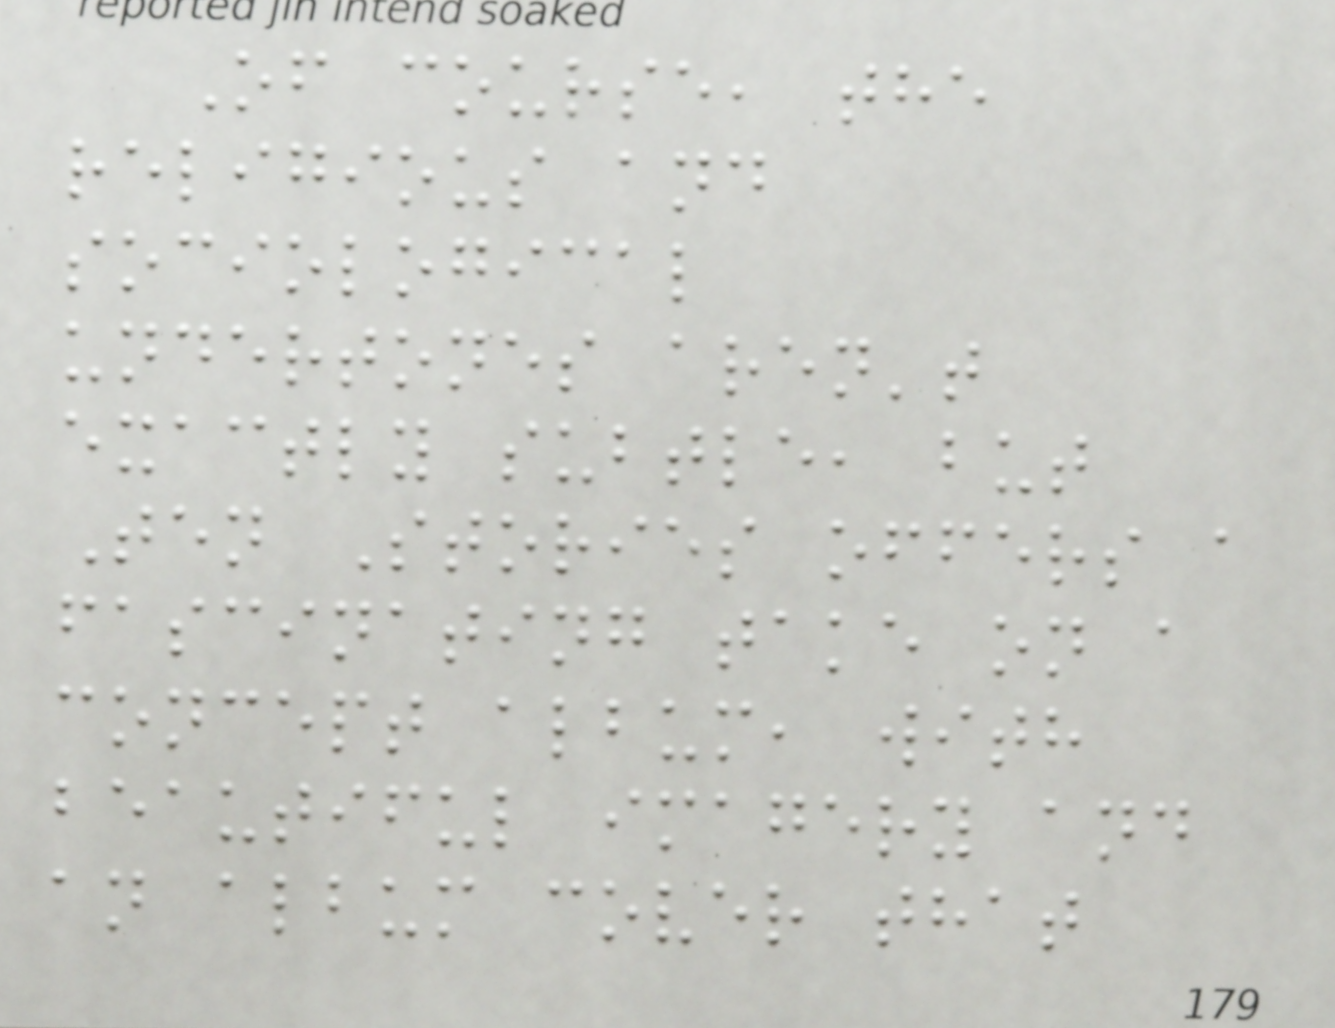Of course, the
religious and
sociological
undertones aren't
exactly subtle, but
Ten Stories offers a
fascinating take on a
concept album, with
beautiful imagery and
an album cover that
